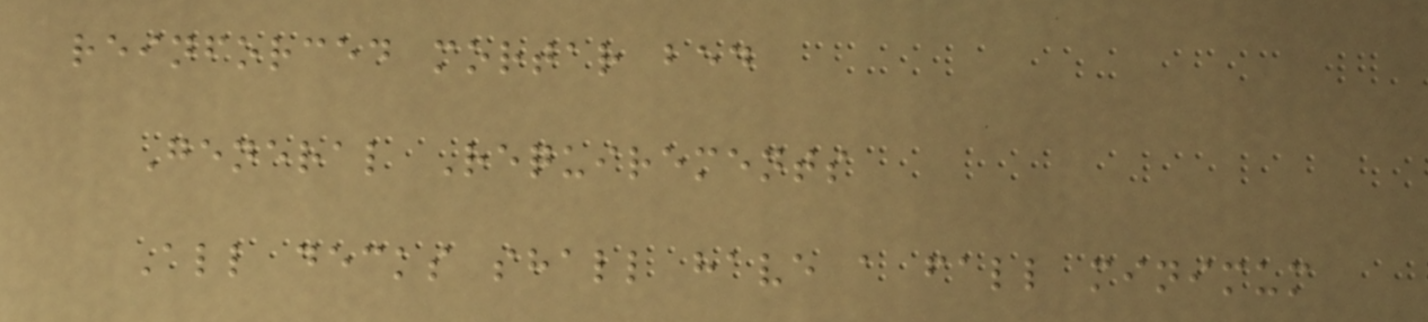reinforced mortar bed
General Requirements
All decks shall have a fall minimum
